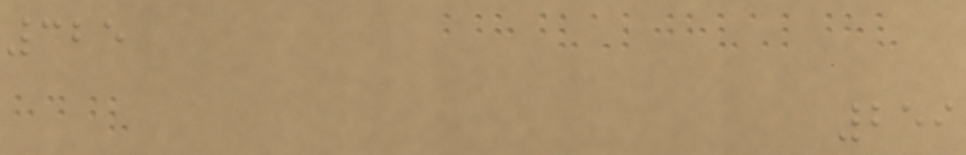325
259
